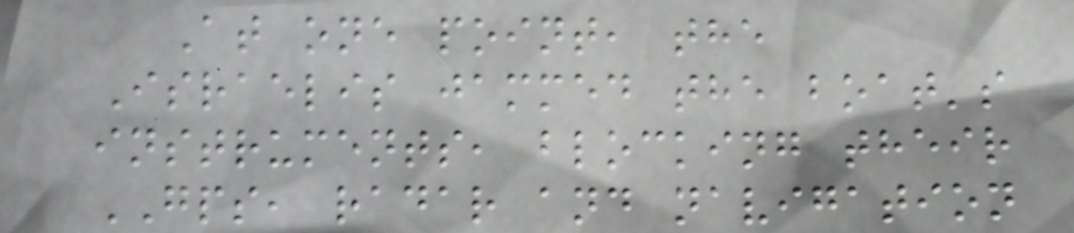At one point, the
Israelis jammed the boat's
instruments, blocking their
GPS, radar and navigation
